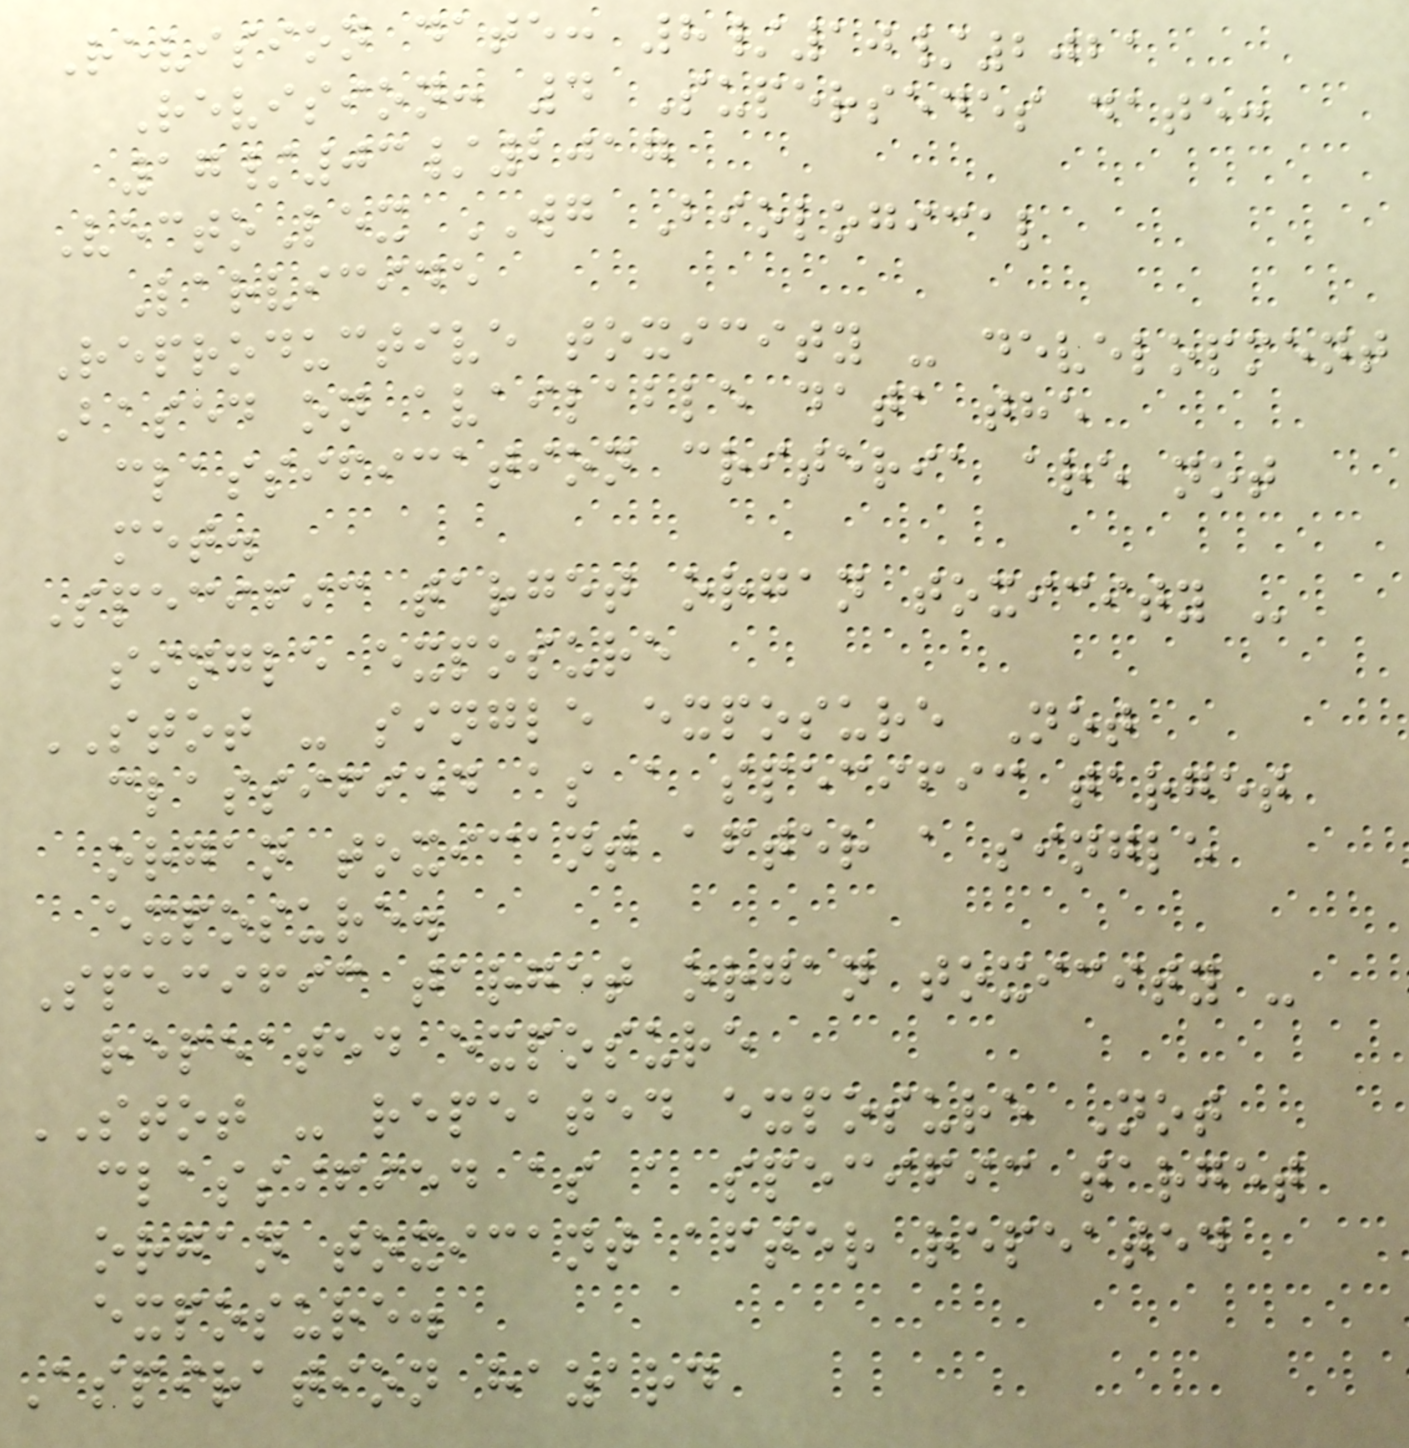Revision date: 8/10/2021
Revision: 4 Supersedes date:
17/03/2017
VectoLex WG Biological
Larvicide
Reproductive toxicity - development
Based on available data the
classification criteria are not
met.
Specific target organ toxicity -
single exposure
STOT - single exposure Not
classified as a specific target
organ toxicant after a single
exposure.
Specific target organ toxicity -
repeated exposure
STOT - repeated exposure Not
classified as a specific target
organ toxicant after repeated
exposure.
Aspiration hazard
